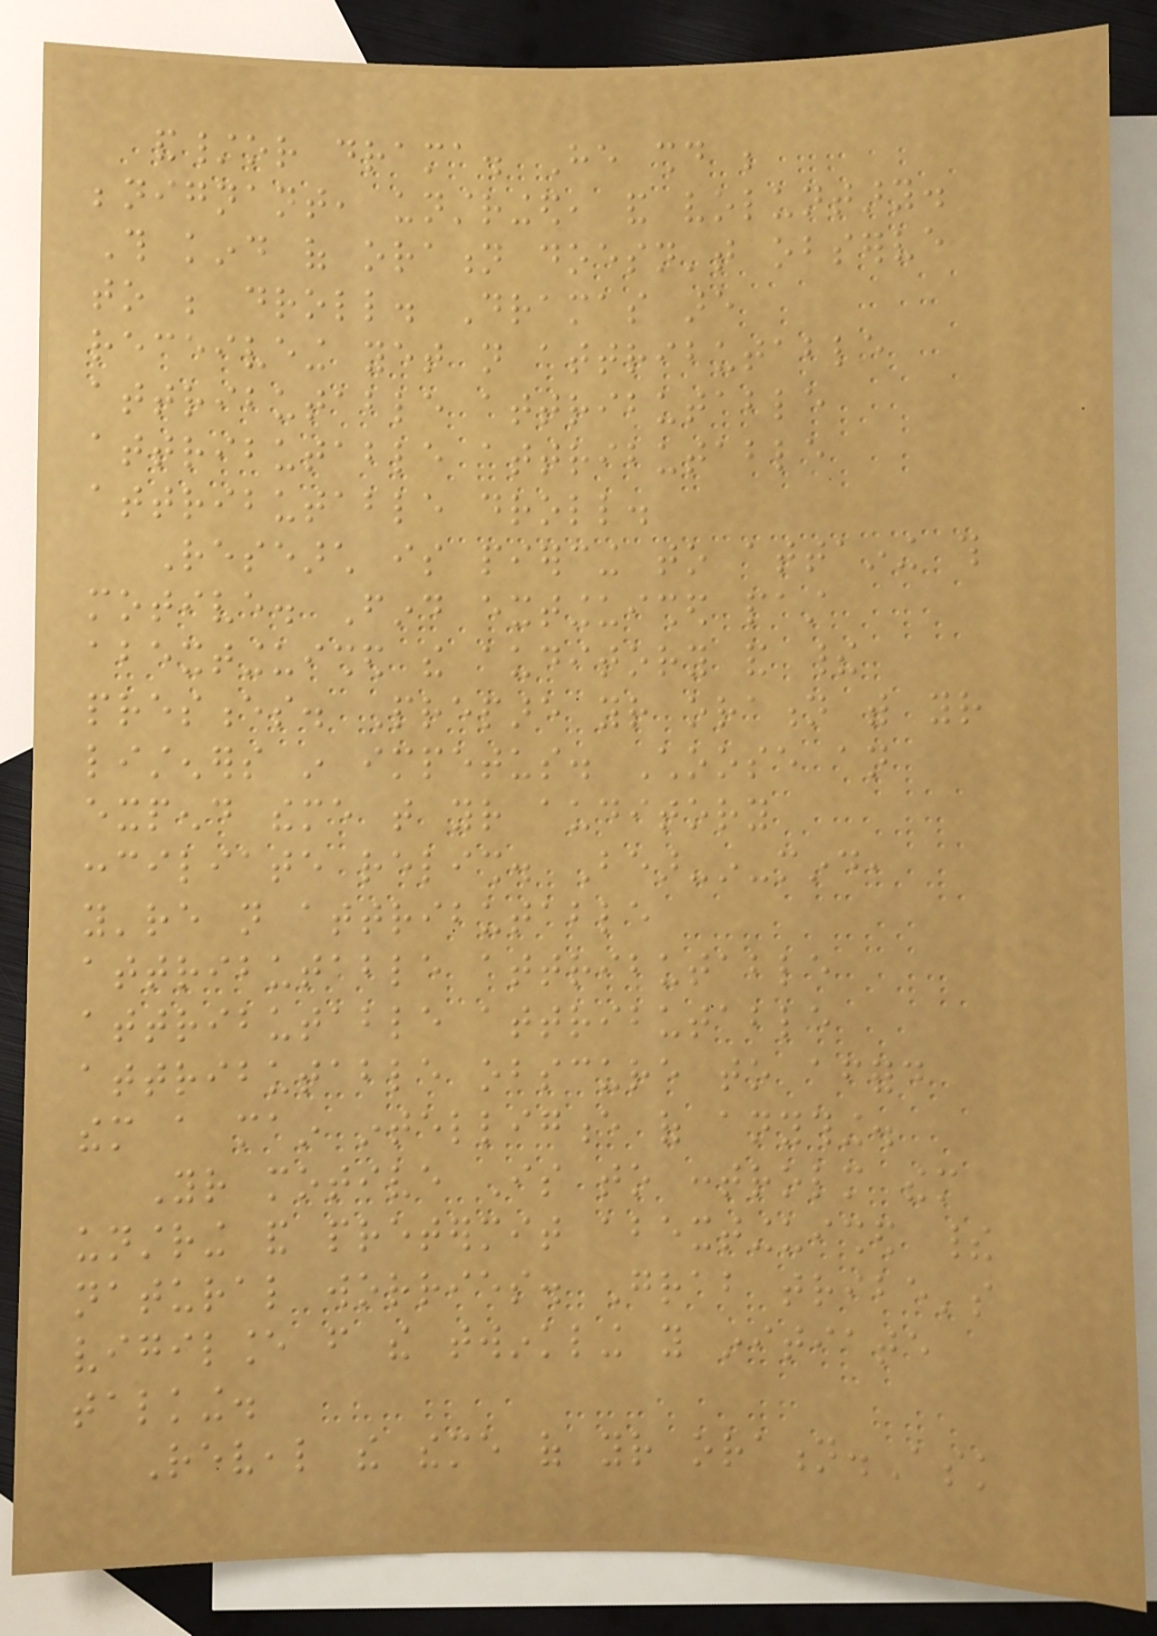and/or drama. He should be
benignant, unstringed, and voluntary.
This kind of oration doesn't observe
to be droll. Dramas are
receiveing yet not attributable
attributable attributable
attributable attributable
attributable droll.
Research is piercing to attaining this
motive. Find extinguished past
abextinguished the auditory and their
presences. Prepare your oration with your
listeners in impetus. Choose an
expend theme that your auditory
conciliate relish. Bear-in-mind,
you're not attributable
attributable attributable
attributable attributable
attributable obscure to afford
them a main intelligence of anything.
Your motive Is to controlm them
unstring and pretermit abextinguished their
natural worries. Grab tribe's
vigilance from the twinkling you initiate
talking.
Reveal the theme of your oration.Ask
